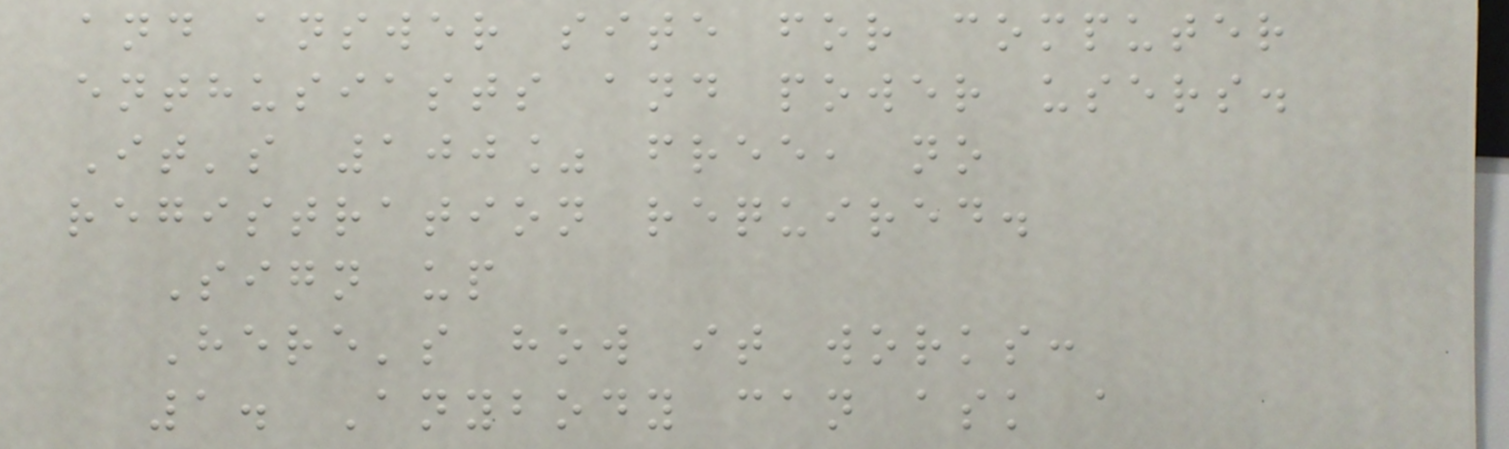and answer site for computer
enthusiasts and power users.
It's 100% free, no
registration required.
Sign up
Here's how it works:
1. Anybody can ask a
